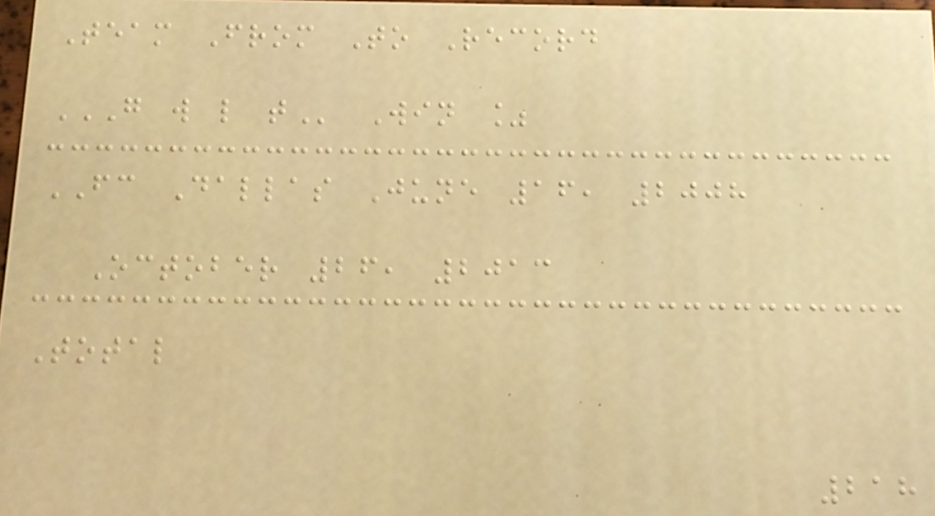Team From To Record
G W L T Win %
FC Dallas June 16, 2008
October 26, 2013
Total
218
